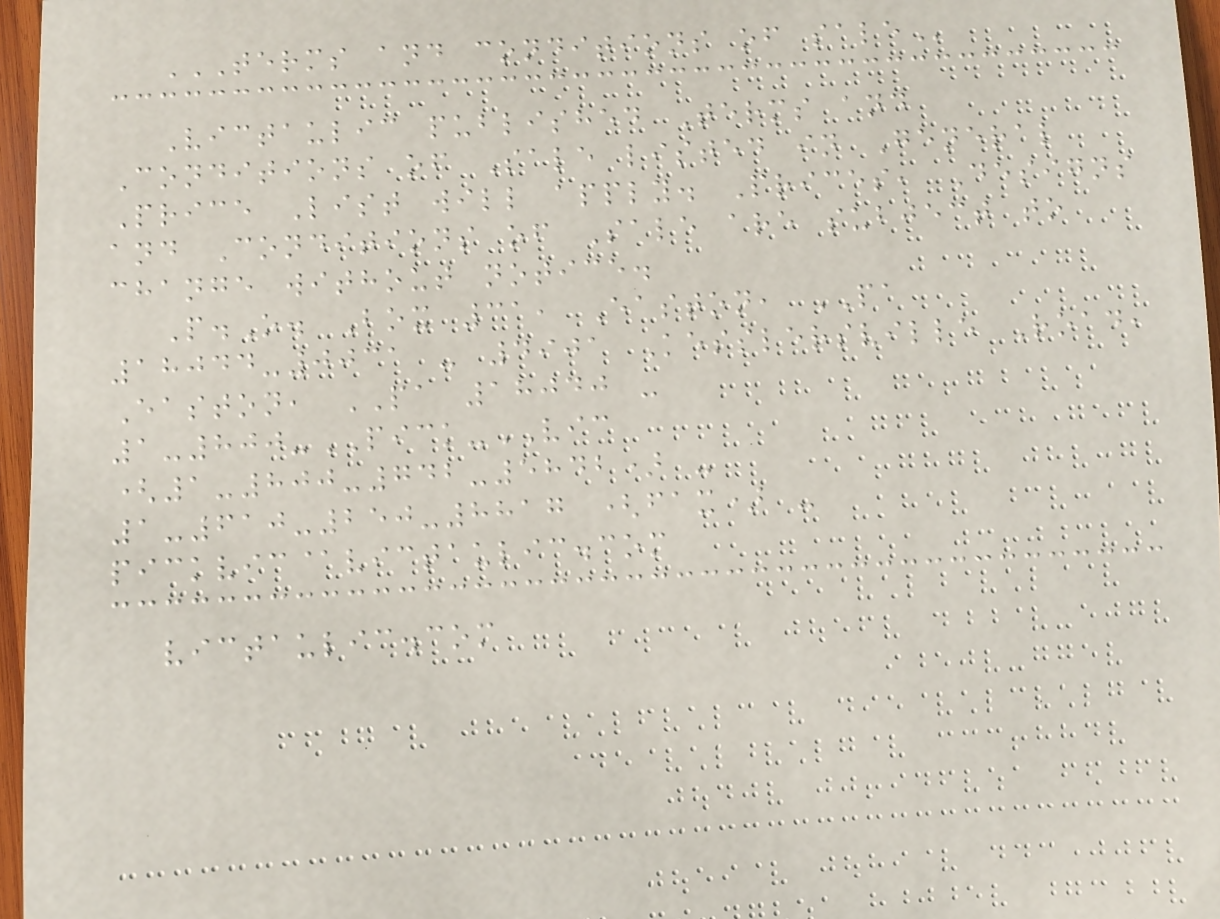TERMS AND CONDITIONS OF SALE
Victaulic published Terms and
Conditions of Sale listed in General
Price List will apply. Prices, Designs
and Conditions of Sale are subject to
change without notice.
P.O. Box 31, Easton, PA
18044-0031 - 4901 Kesslersville Road,
Easton, PA 18040 -
1-800-PICK-VIC
(1-800-742-5842) -
1-610-250-8817 (fax) -
pickvic@victaulic.com
victaulic.com
